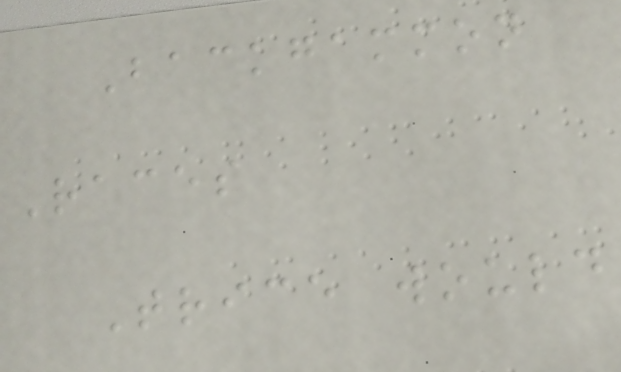Backgammon
Races
Trice would
